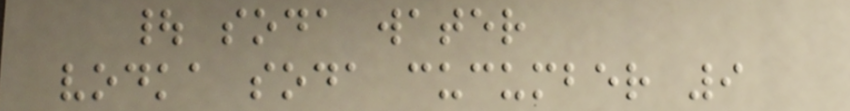| soda water
vodka soda cucumber 9
